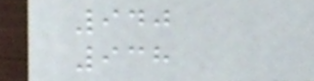940
938
